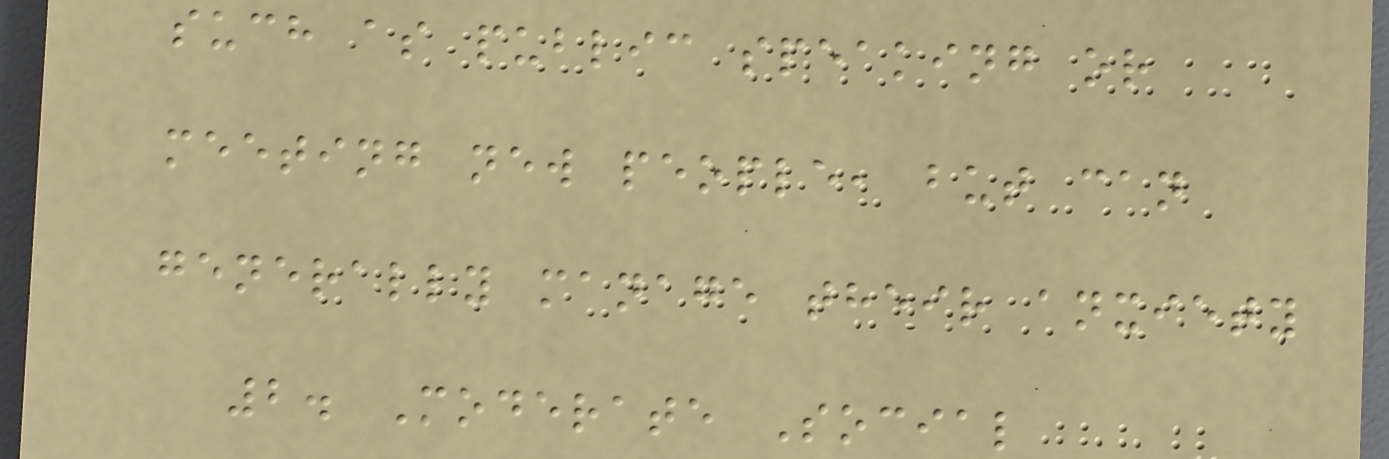such as public speaking or
meeting new people, but can
generally manage their anxiety
2. Moderate Social
